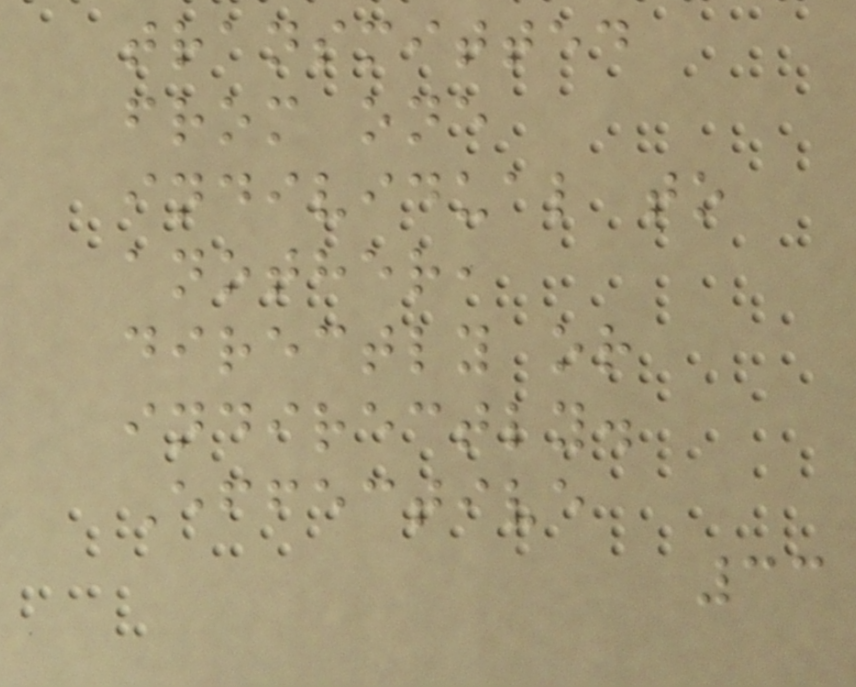transmitted
from one
individual to
another,
directly or
indirectly.
Effective
33
